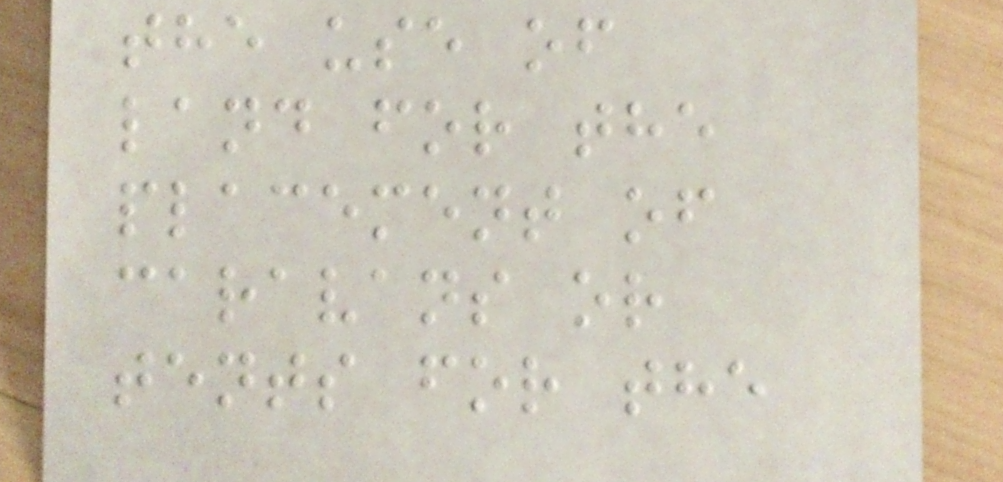the use of
land for the
placement of
caravans or
tents for the
